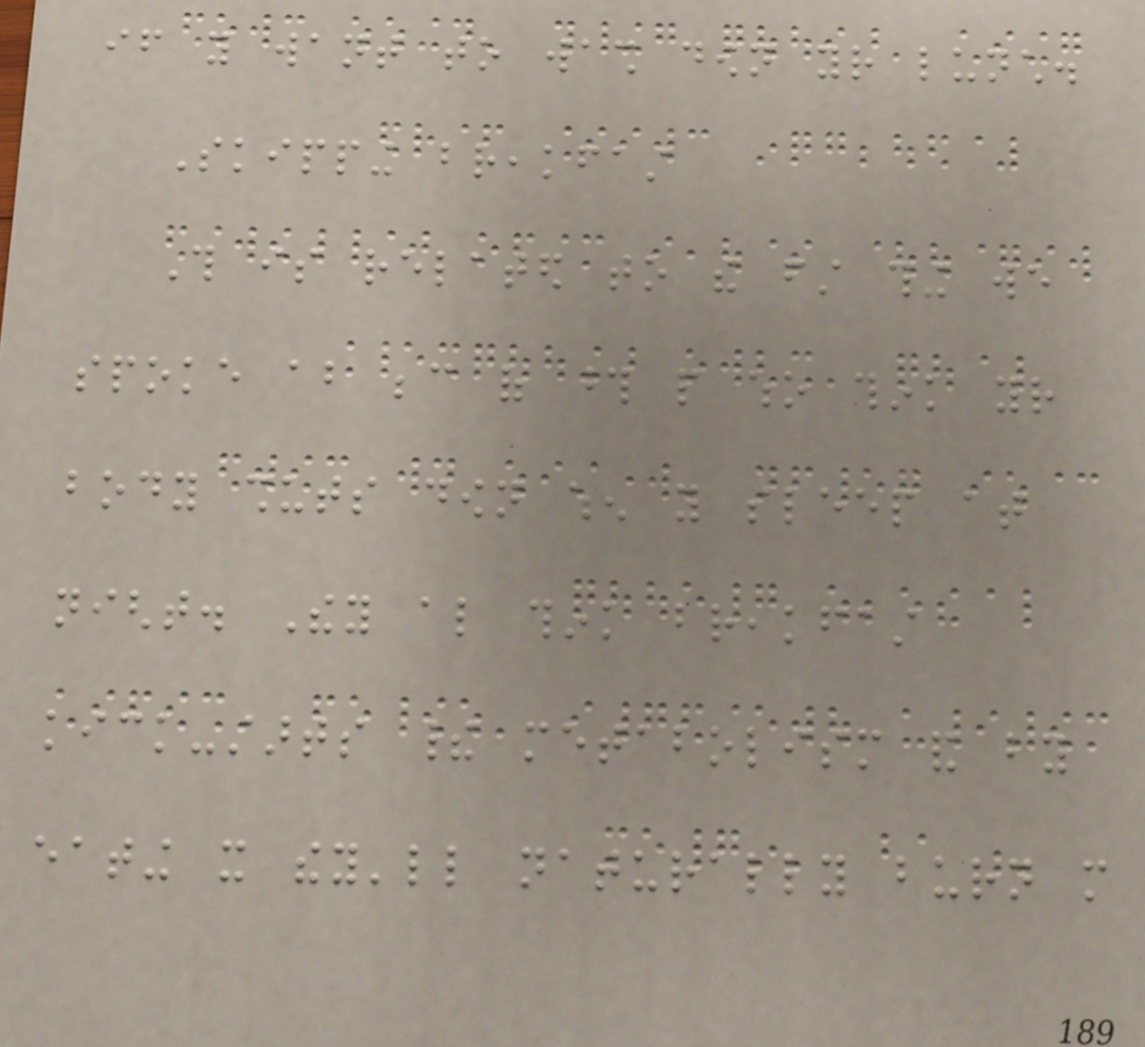if you want to wash down your lunch.
Skipping breakfast
This is related to the first thing we
spoke about because of those people who think your
body shuts down when you sleep at
night. They also think breakfast
kick-starts their metabolism and by
eating it they'll naturally burn more
